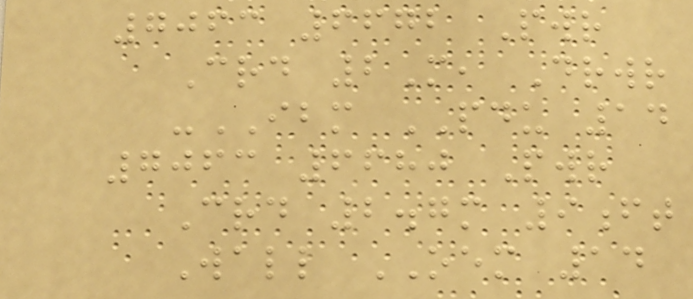7063 6672 Pwr
Crd 2M, Drwr
-IBM PDU 14
7063 6680 Pwr
Crd 2.7m 9ft
Wall OEM 14
